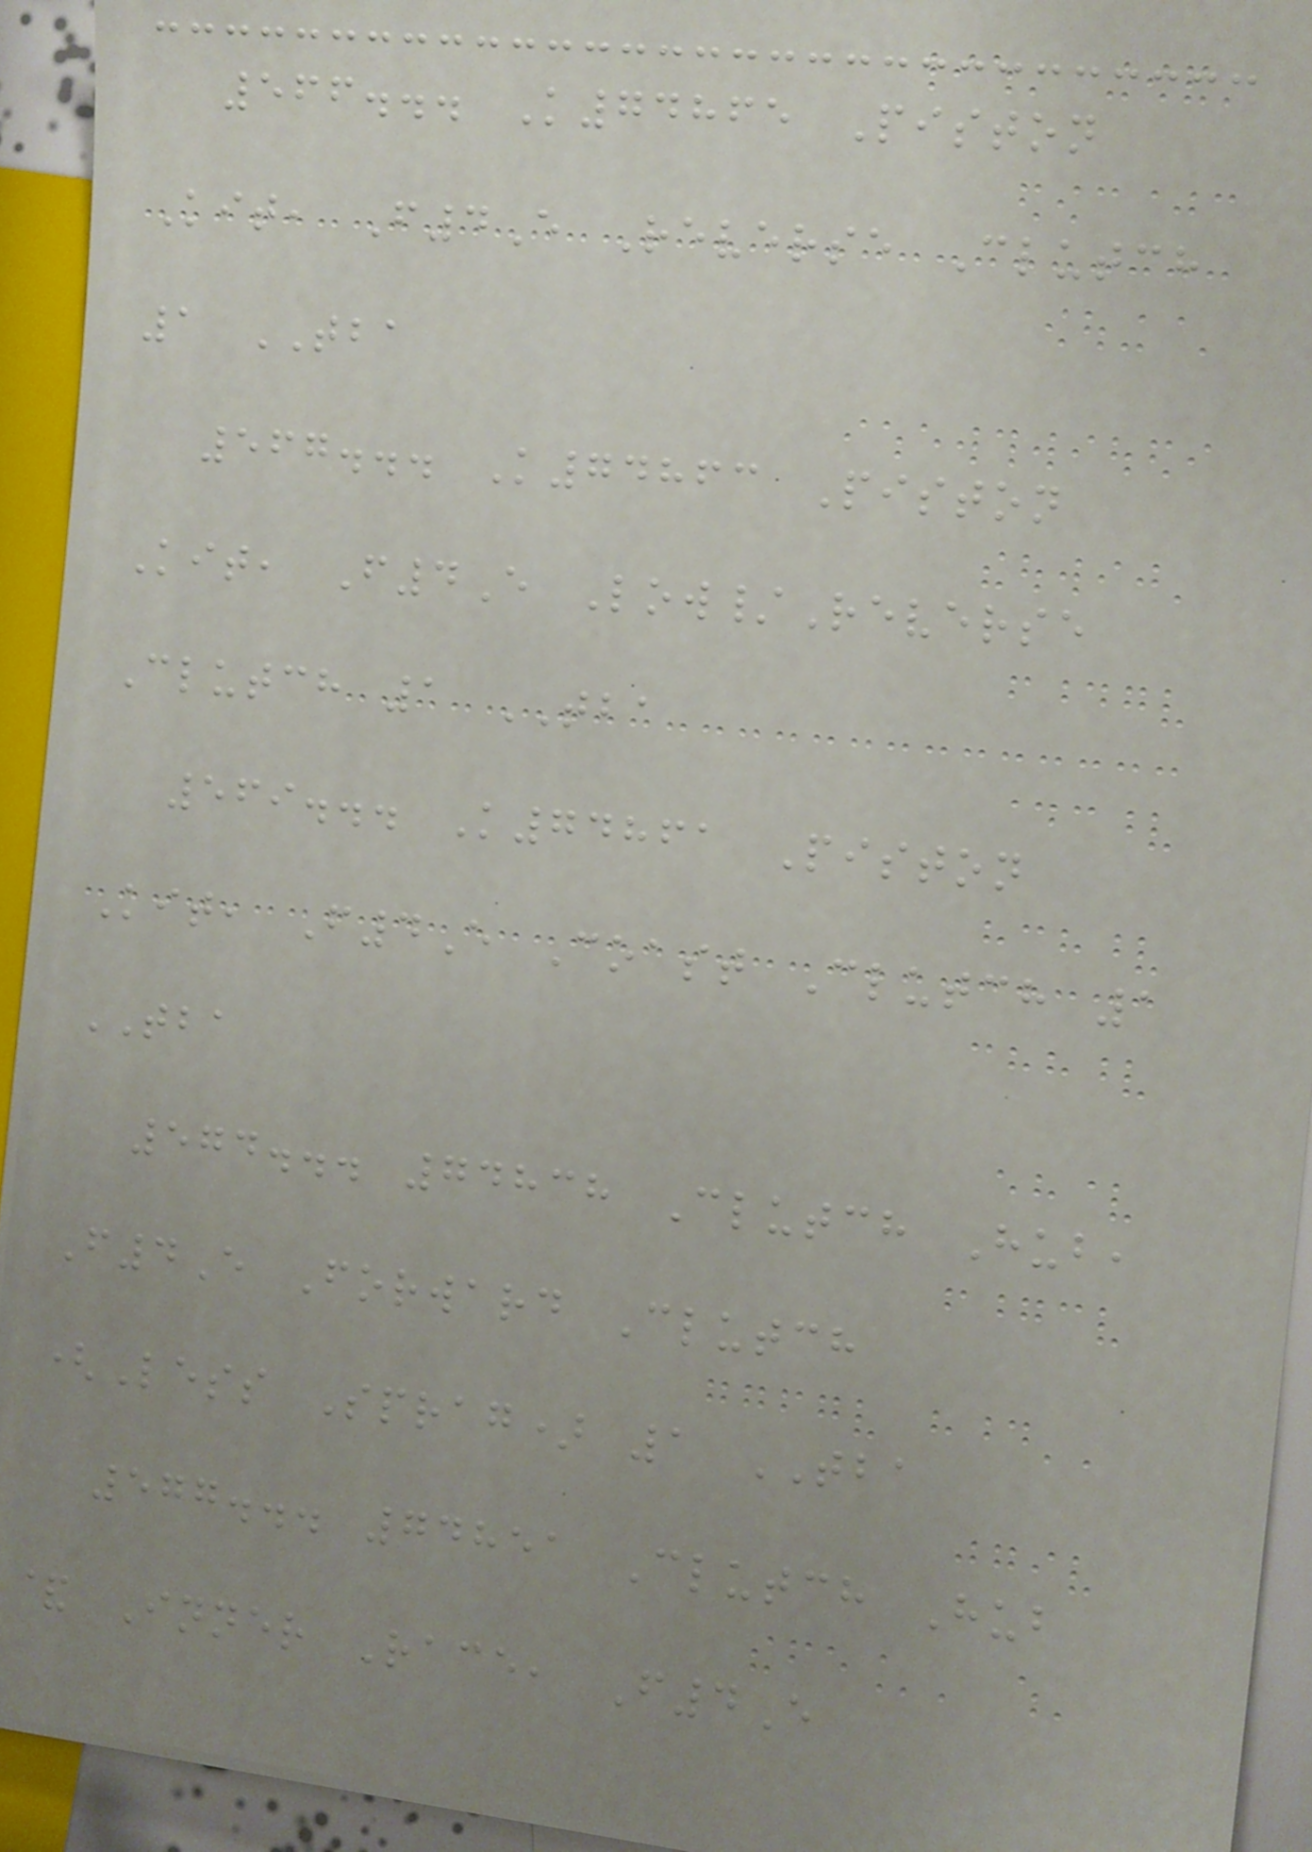566... K74865 Piston
Kit, F4E Reverse Clutch
1 TBA
567... K74863 Piston
Kit, F4E Low/Reverse
Clutch 1 TBA
569... K74861 Piston
Kit, F4E Coast Clutch 1
TBA
574... 74838 Clutch Hub,
F4E Forward Clutch
(Less Sprag) 1 TBA
577... 74851 Clutch Hub
& Inner Race, F4E
